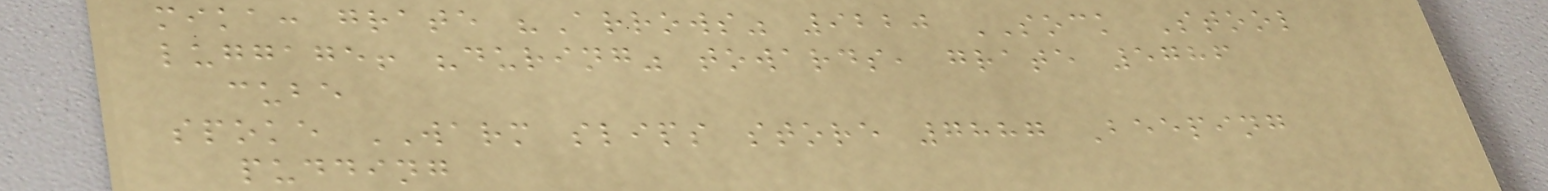mika: grate "Arrows" 9220 SOCK Stool
luggage! "during" towards, grate 5786
cube
spoke WARM slips store 7887 Beeping
pudding
